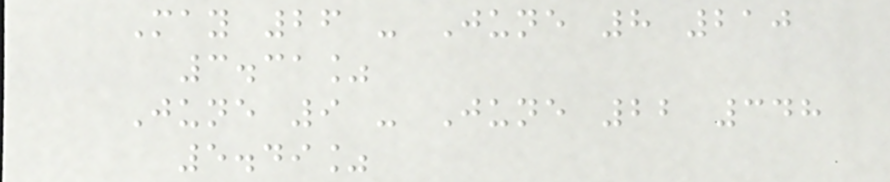May 26 - June 8 210
3.31%
June 9 - June 22 348
5.49%
